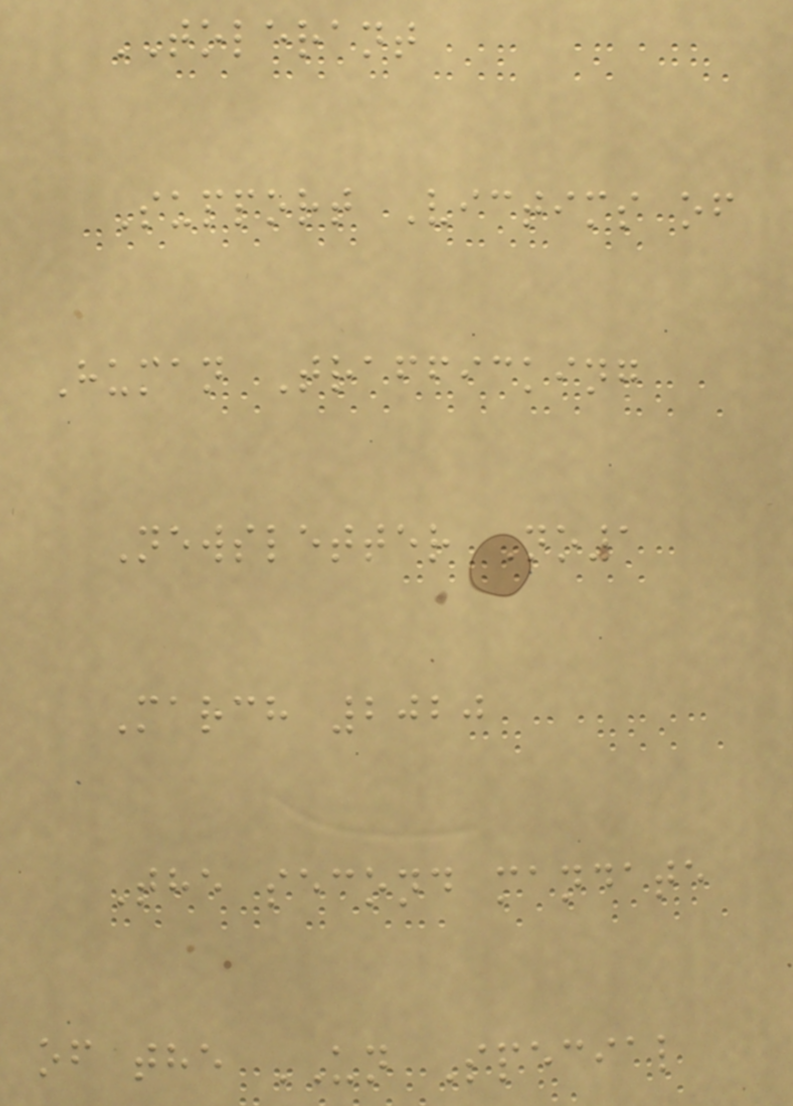TOLERANT
Support Victims of
Human Trafficking
Newsletter No1
March 2020
The second mandate
of the UN Special
